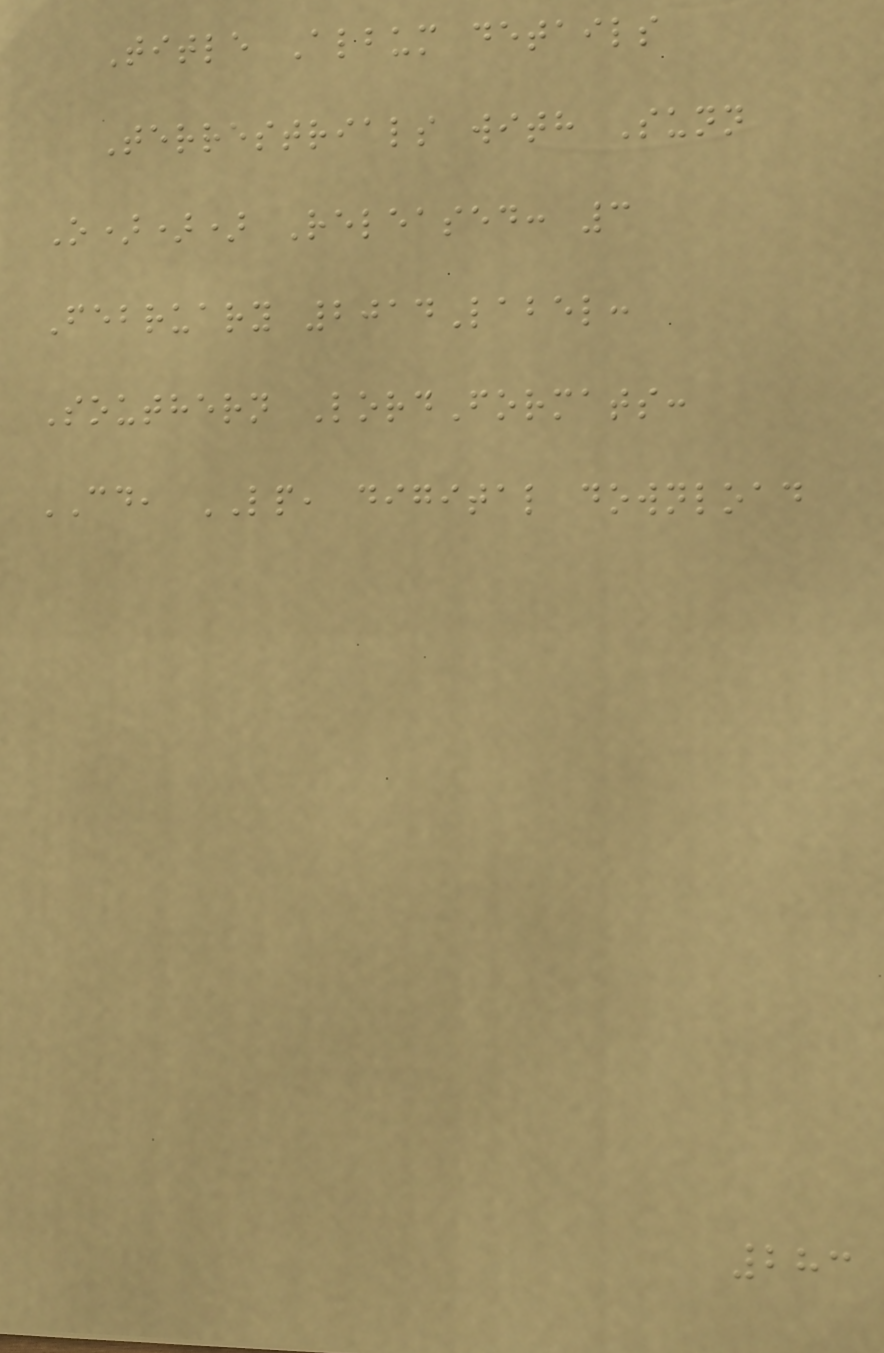Title Album details
Terrestrials with Sunn
O))) Released: 3
February 2014Label:
Southern LordFormats:
CD, LP, digital download
283
